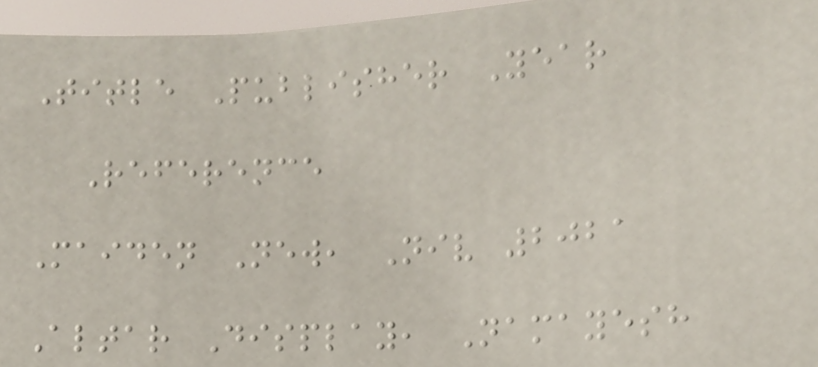Title Publisher Year
Reference
Maiden New, Niv 2021
Altar Display, Namayesh
